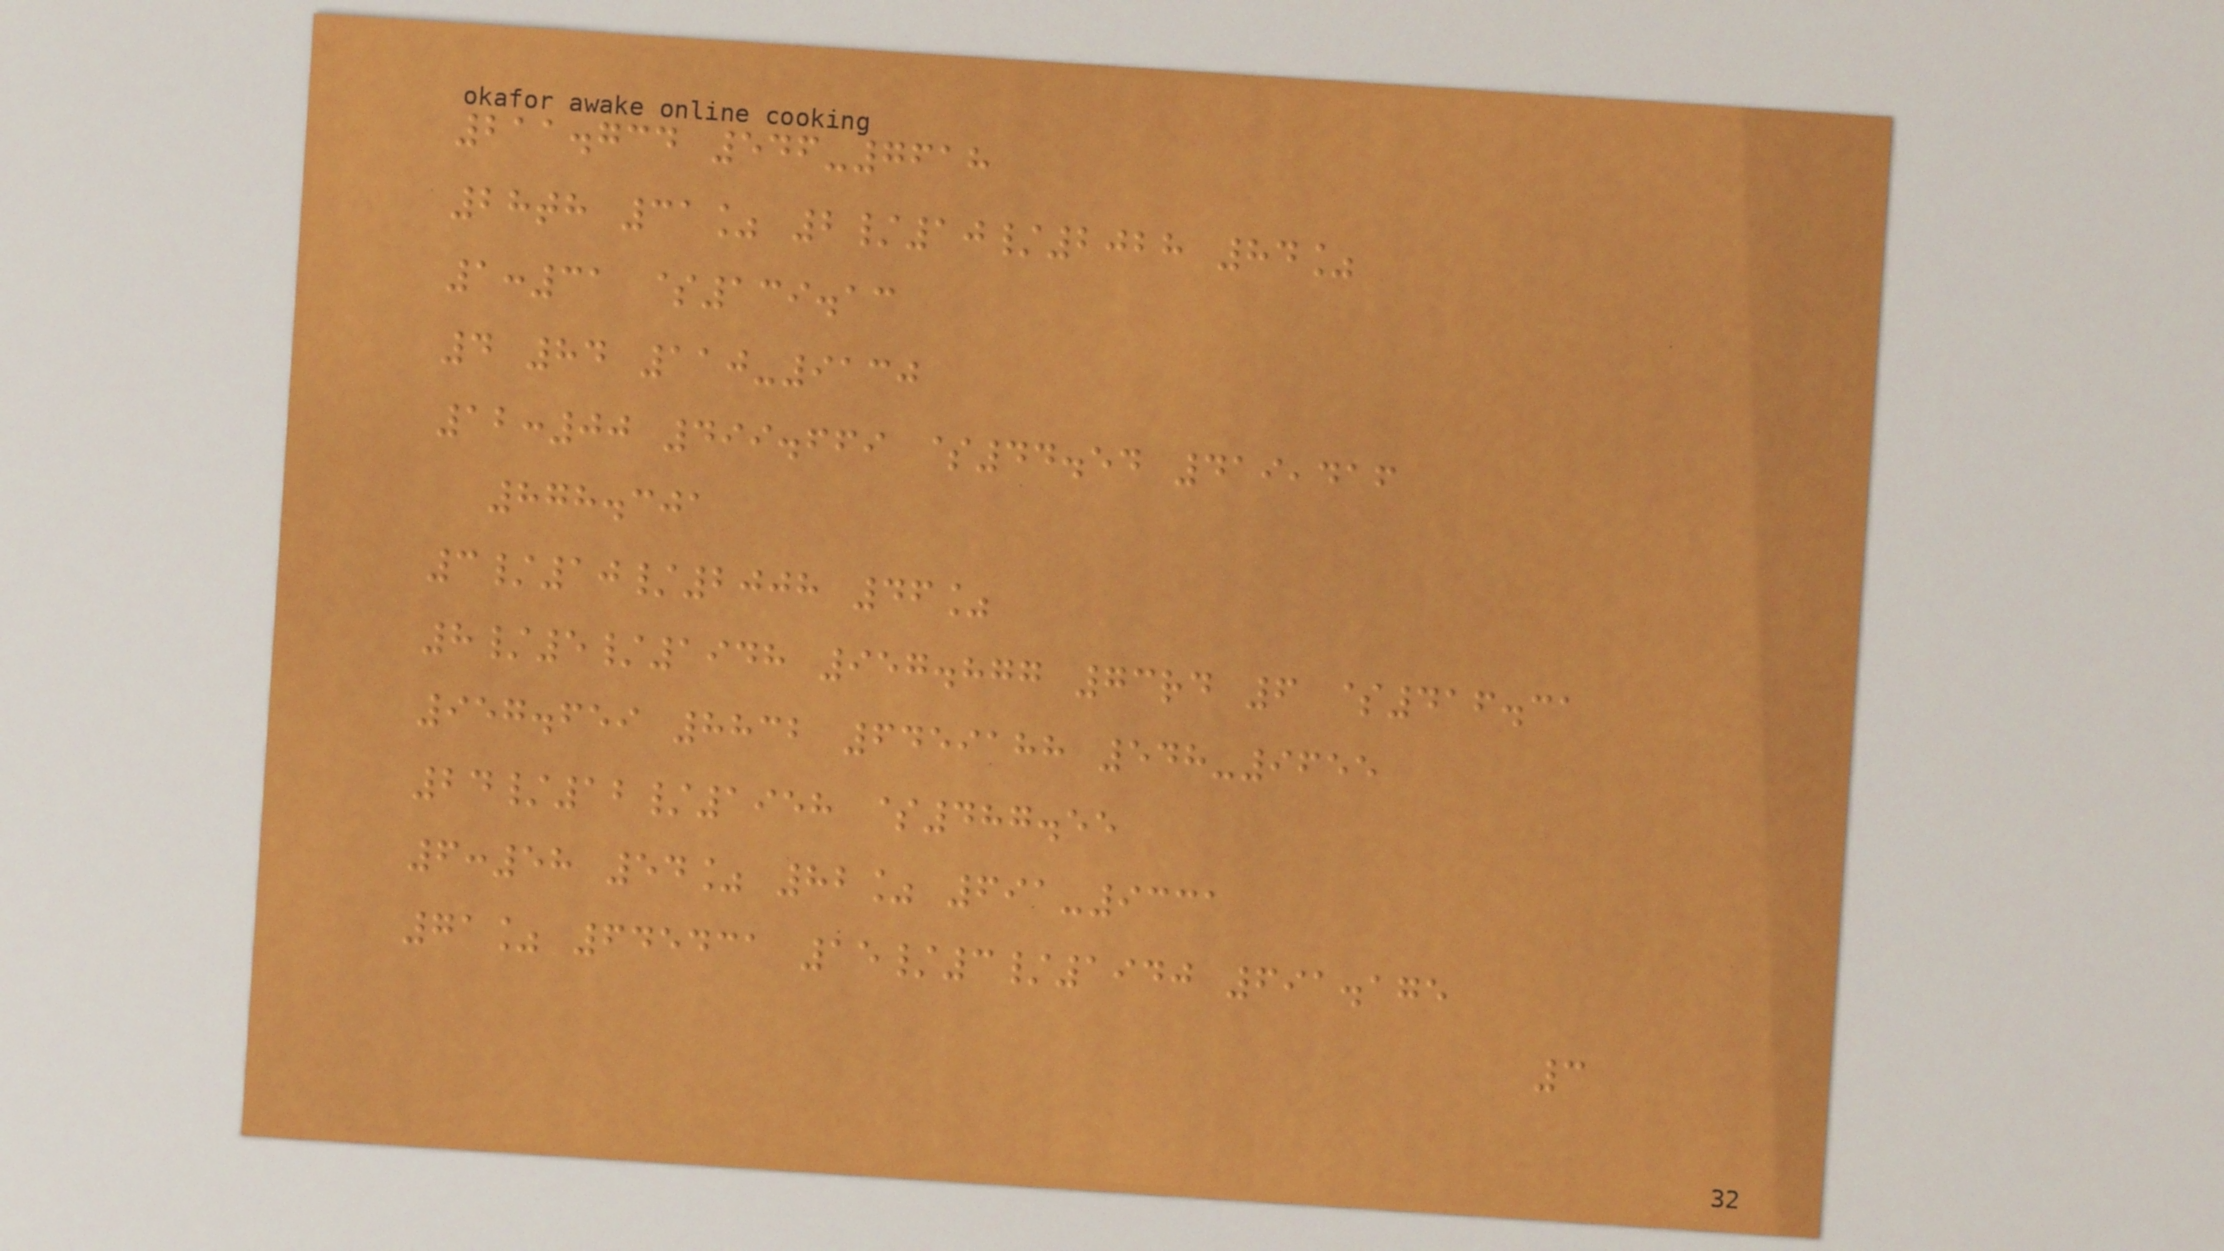211.734 546-7618
28th 31% 2/10/2028 84%
1:31 $139.13
4 84 110-9130
12:00 499.669 $44.54 419,416
878.301
3/10/2008 46%
8/5/1948 957.877 73rd 6 $416.31
957.659 8832 6459188 548-9655
24/12/1958 $487.55
6:58 54% 82% 691-9331
71% 645431 15/3/1940 691.175
3
